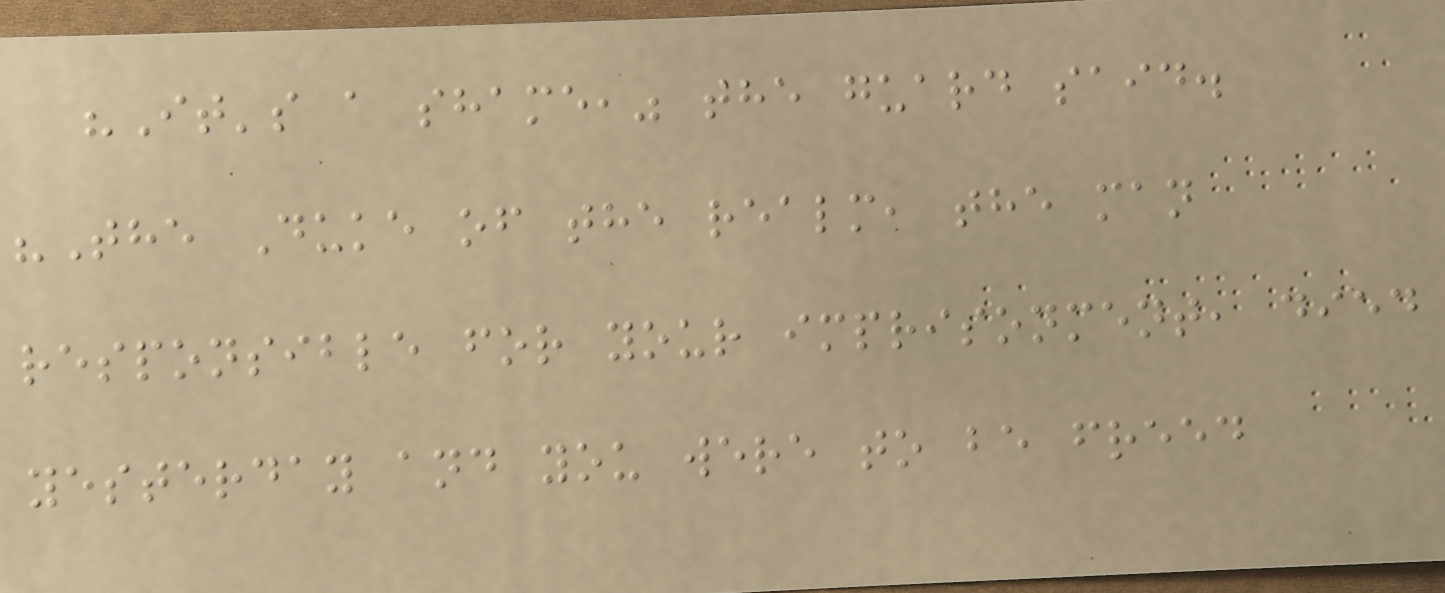"It's a shame," the guard said.
"The Duke of the realm, the man
responsible for your imprisonment, died
yesterday and you were to be freed
